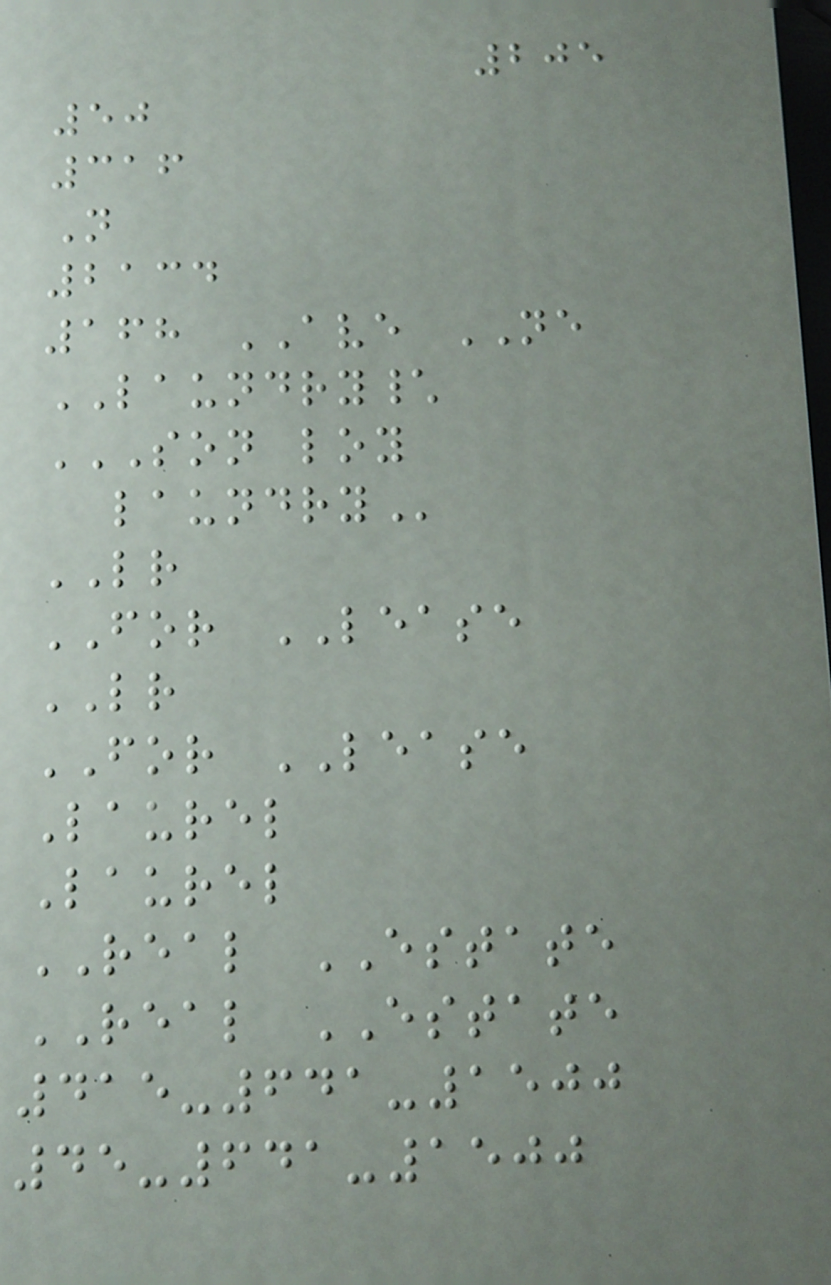205
50
316
N
2134
168 AVE NE
LAUNDRY\
SON LOY
LAUNDRY
LR
FOR LEASE
LR
FOR LEASE
Laurel
Laurel
REAL ESTATE
REAL ESTATE
415-641-1500
45-641-1500
